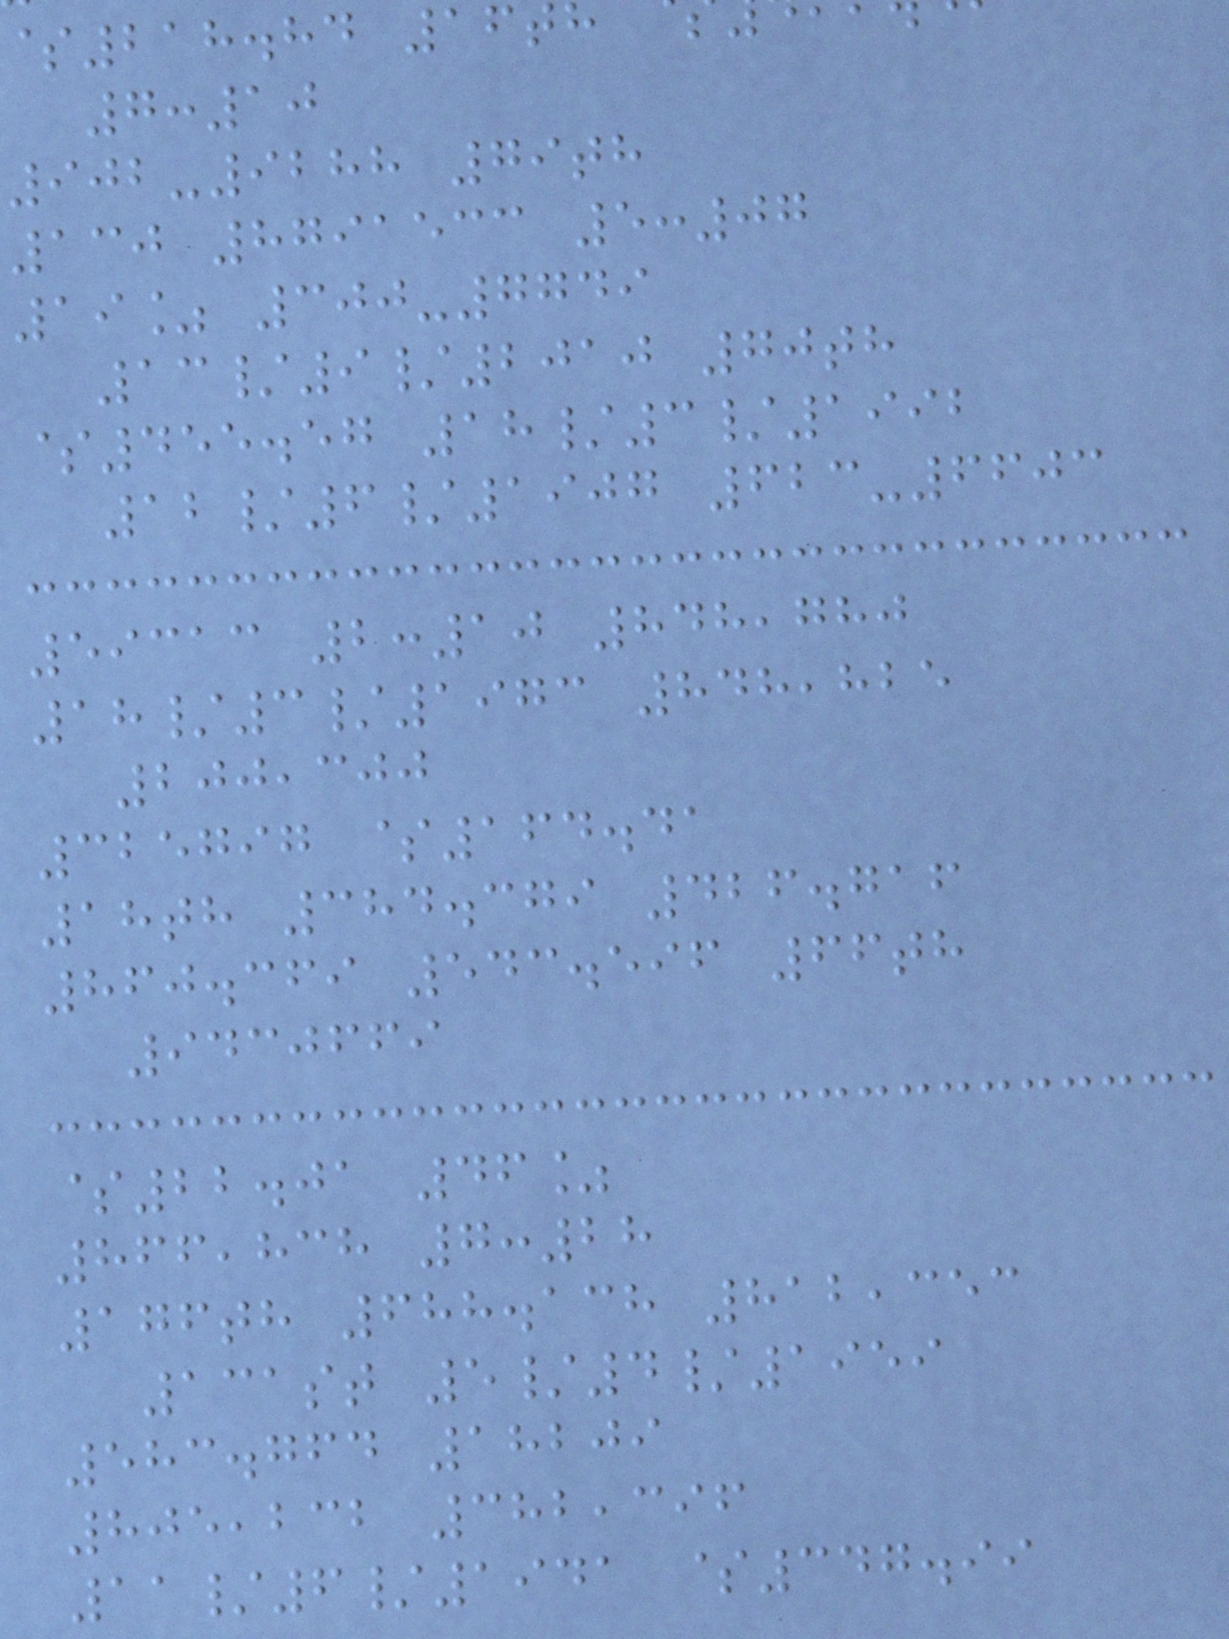$218.84 16t
7:10
902-9288 79th
130 8791533 5:07
19% 300-7749
13/9/2010 70th
$455.57 18/3/1992
12/6/1907 623-6603
59313 2:10 848,780
18/3/1973 848,825
200,300
325797 $164.41
18th 384.379 426.716
860.369 543.596 66th
9430669
$22.01 46%
866,838 7:28
176th 688.138 812,353
131st 5/4/1959
583.764 18209
805,232 382,396
11/6/1941 $347.99
